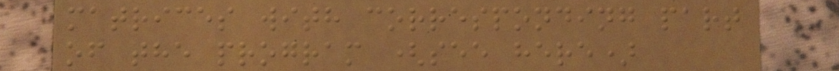matrices with corresponding part
of the program (see here)
